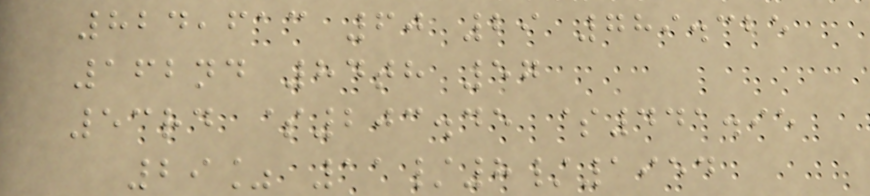824,613 60 29 789.325
162nd 84th 57
53rd $203.45 $441.95
29% 11/8/1954
